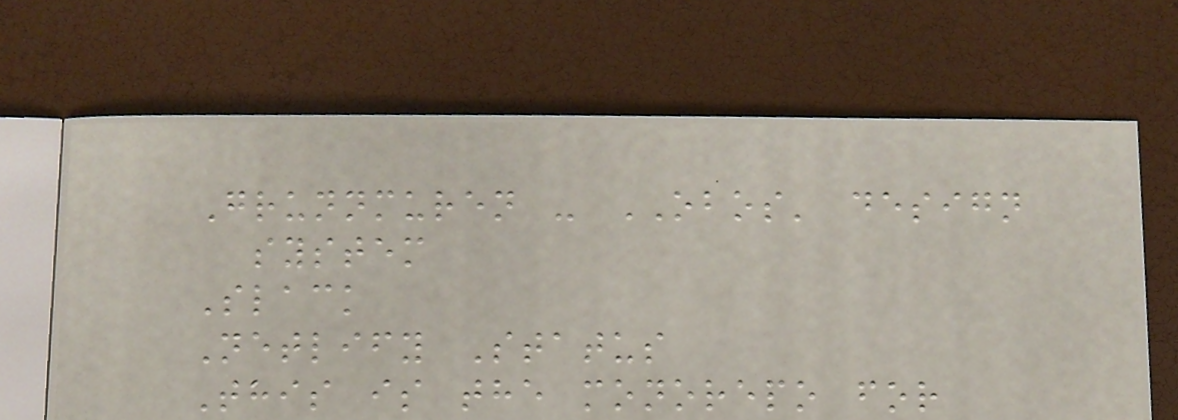Grunnmuren - OBOS' design
system
Slack
Netlify Status
This is the monorepo for
